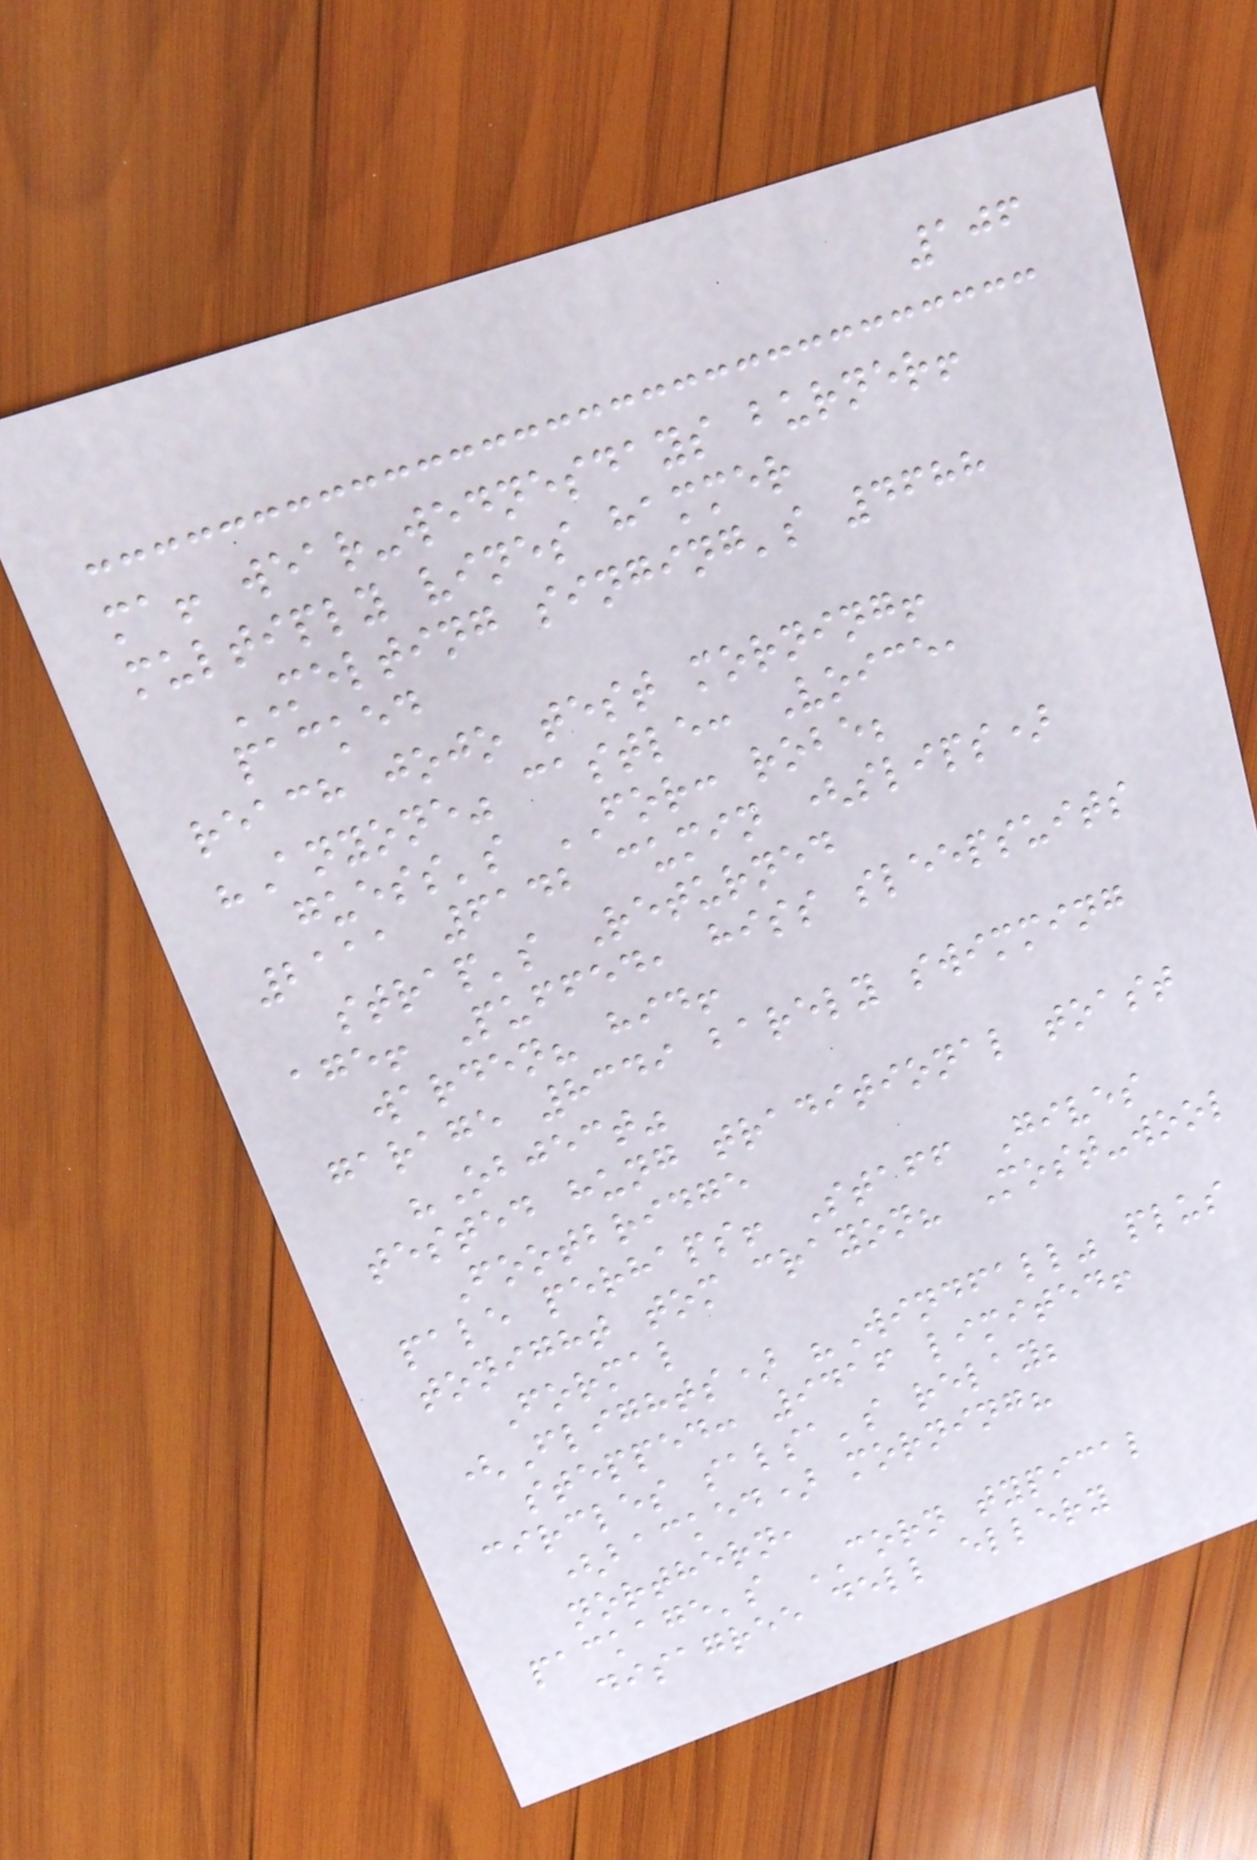106
ma! wear-wednesdays burner!
multiply vines hammer
MELTING singing's 4688
packed
reach jojo test morning!
"Anyone" castle: Voice,
guess's FOR: robe;
2111 6142 cumin (slips)
strap's Returned
age! Puffed, hiss sleepsuits
warden? hid!
garage 8349 barely swimming
"Object"
tested hung traditional toast
Footbridge
pale perhaps! Staff Gives
tonight tom crayon? Most-wool
Formal
(Flights) "Windfall" plus
stepped: 9416 limited!
circles salsa's relay;
(backed) morning?
northern,
package's CORN typical
disagree dell ellery
